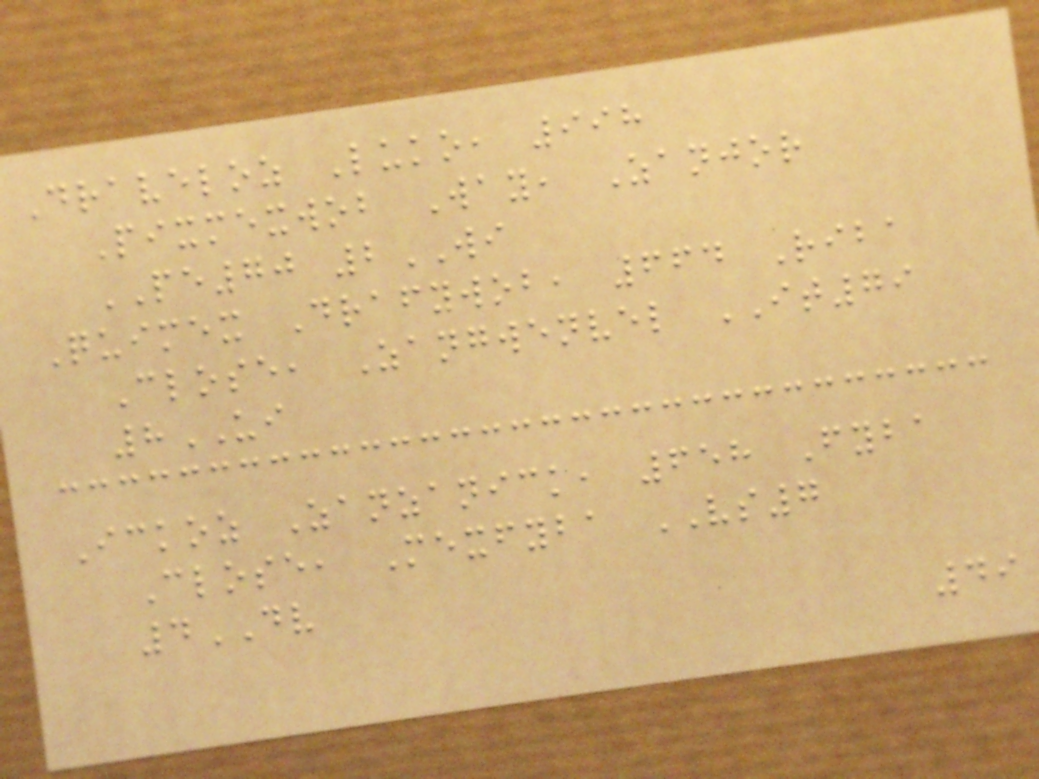Draveloz Luko, 998
Pixmexwob Way, Zanjor
PE70 2WI
Quimex Drafywob, 664 Riba
Close, Zangwenvel IT79
8UI
Ickoz Zanzanick, 658 Fyba
Close, Mexfyba VS7
4DV
49
